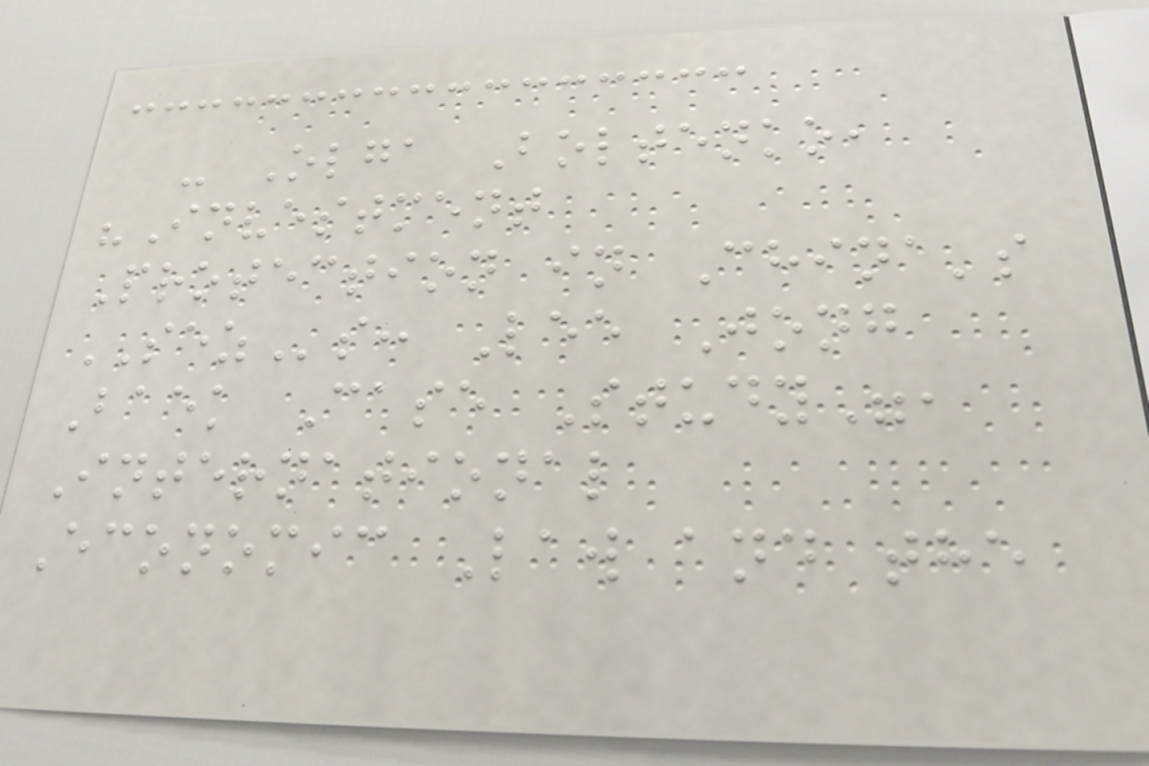- Olga Boltenko,
"Investment
Protection in China's
SEZs: Lee Jong
Baek Case Study",
International
Economic Law and the
